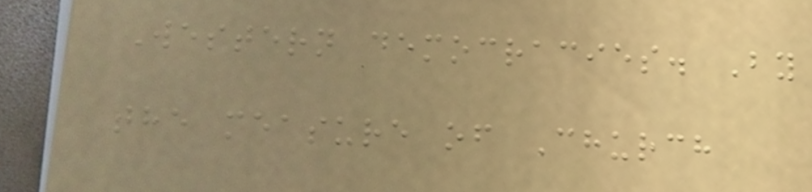Western democracies. By
the measure of Church
